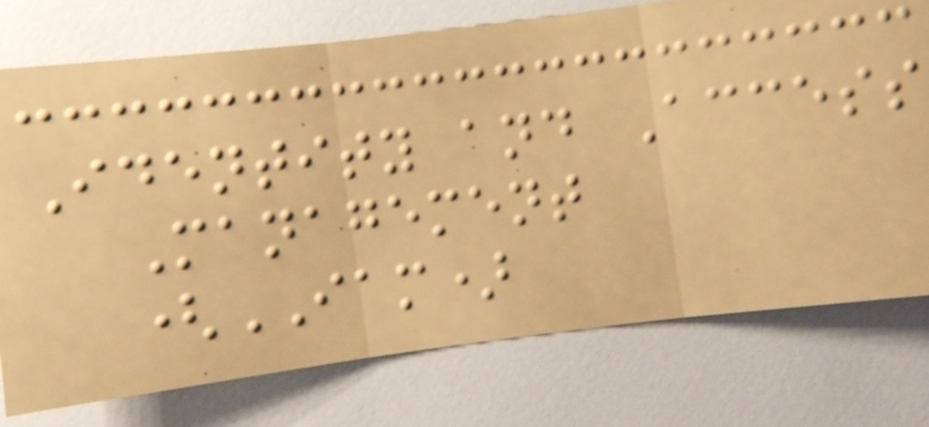Identity and Access
Management
(IAM)
